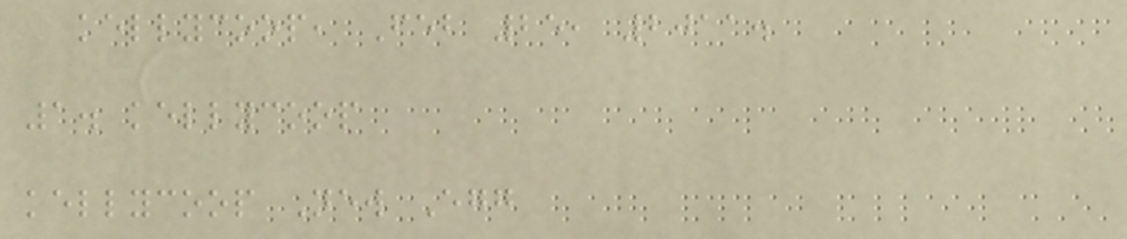kellycoop, Feb 25, 2011.
1. kellycoop
kellycoop New Egg
